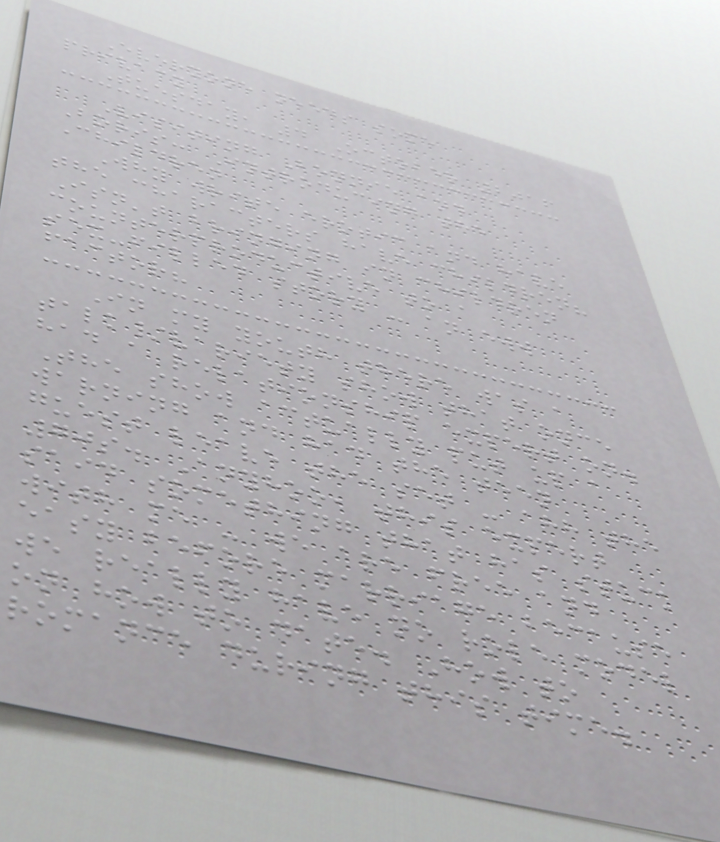Everyone needs some
privacy
Tuesday, 4 October 2016
Visiting Bonnie and
Boris: Introducing the
Children
Why write erotic and have
the characters have children?
Isn't bringing in children
counterproductive to a
sex-filled story - an eww
factor?
In my youth there was a
talk/variety show that once
had a relationship expert on.
The show actually put up a
warning and had the teen
guest leave the set - ahh the
70s. Anyhoo, this expert
said something that has stuck
with me - we are free and
easy before marriage because
we really have no role model
on how to date. How to
romance during this time.
